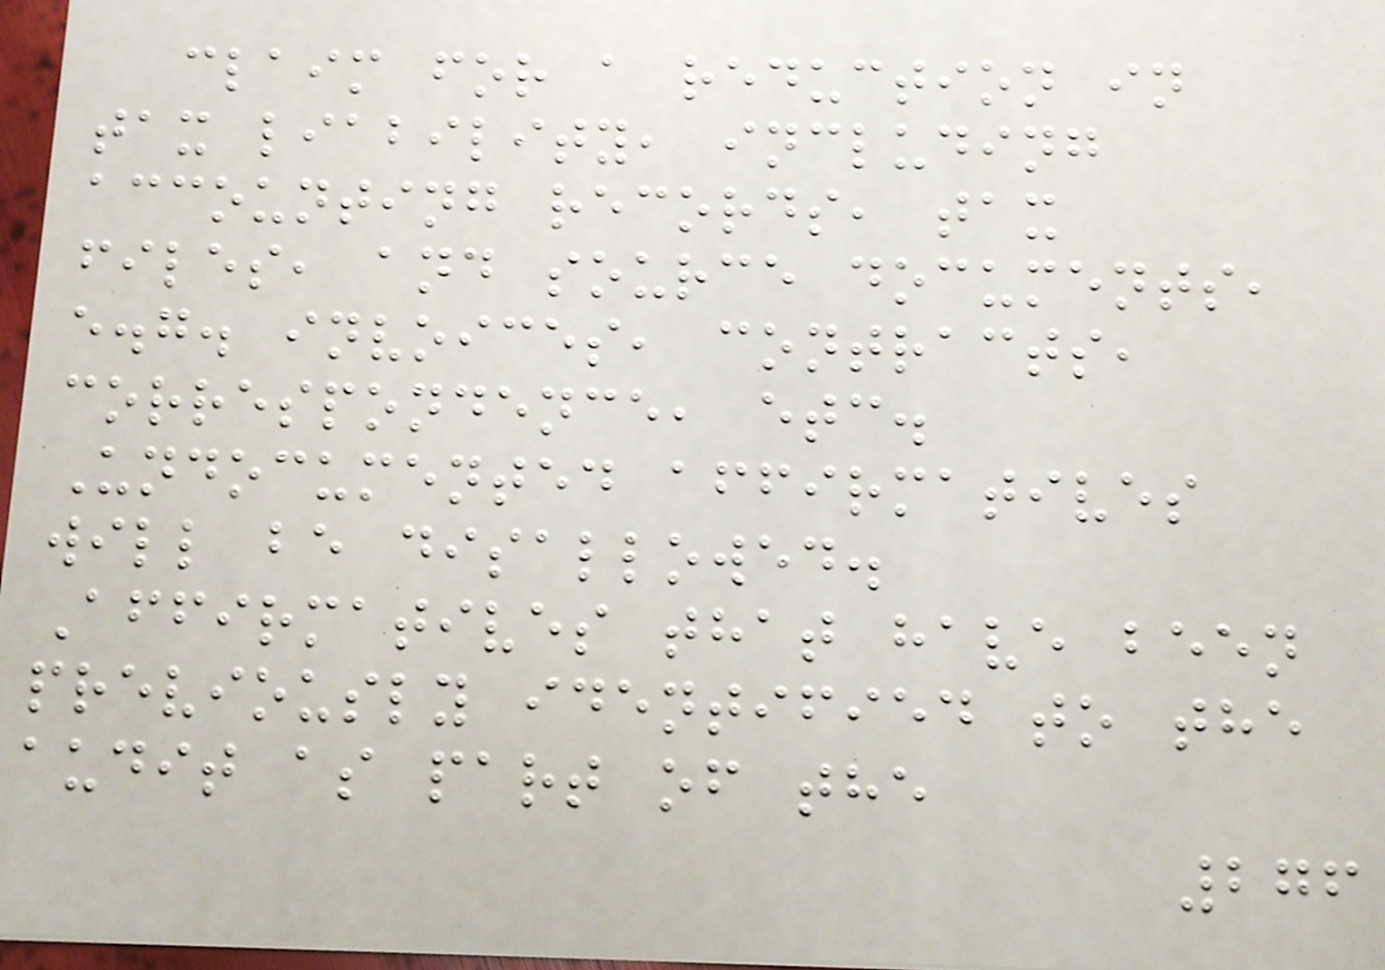claim for a reduction in
tax liability, including
accounting records, tax
files, and source documents,
e.g. invoices, contracts,
correspondence, etc.
Undocumented affirmatives
will be disallowed.
Affirmatives that have been
previously identified to the
audit as part of the
276
